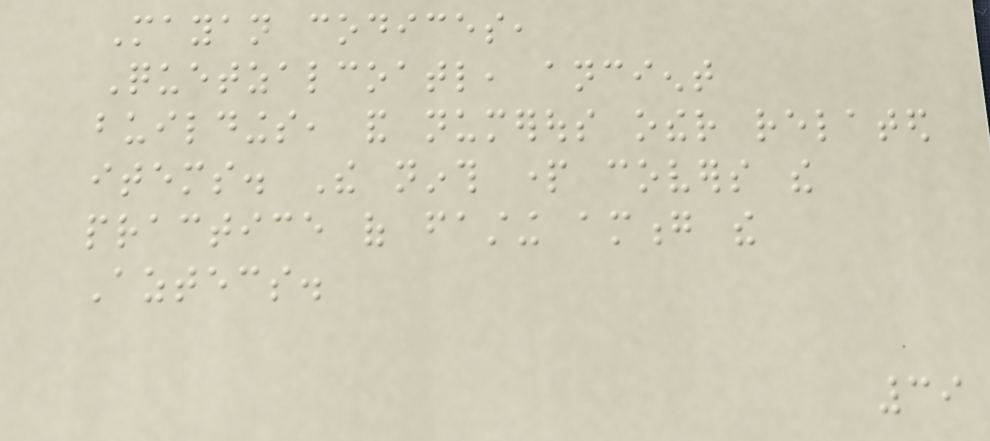Mayan codices,
Quetzalcoatl, ancient
buildings, and numerous other related
items. The ninth part covers the
practice of fasting among the
Aztecs.
39
